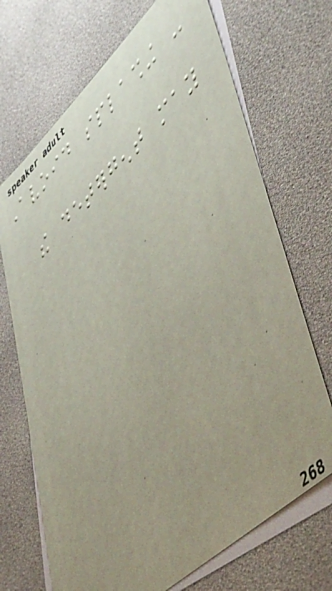Avoid splashing -
the detergent may
